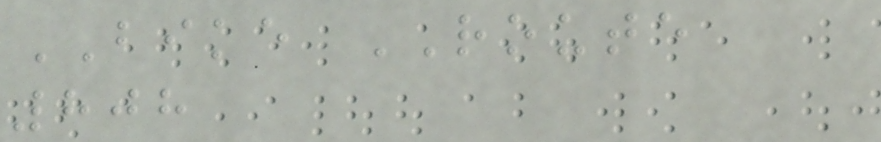BIKE ROUTE
808
